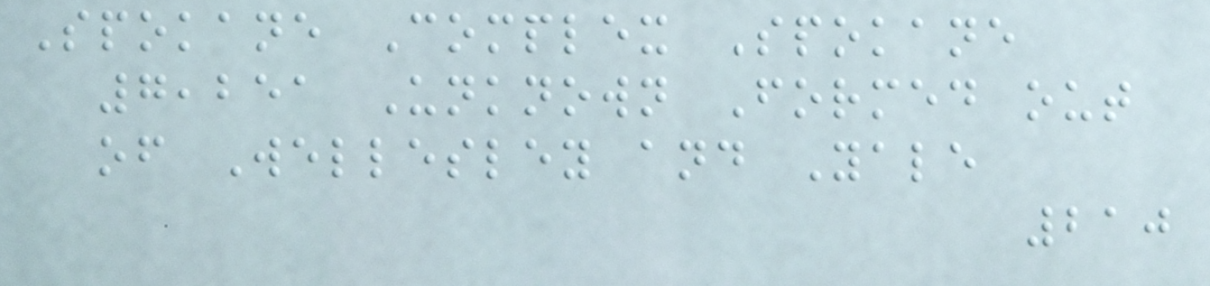Spokane Complex Spokane
7,251 Unknown Formed out
of Wellesley and Yale
210
